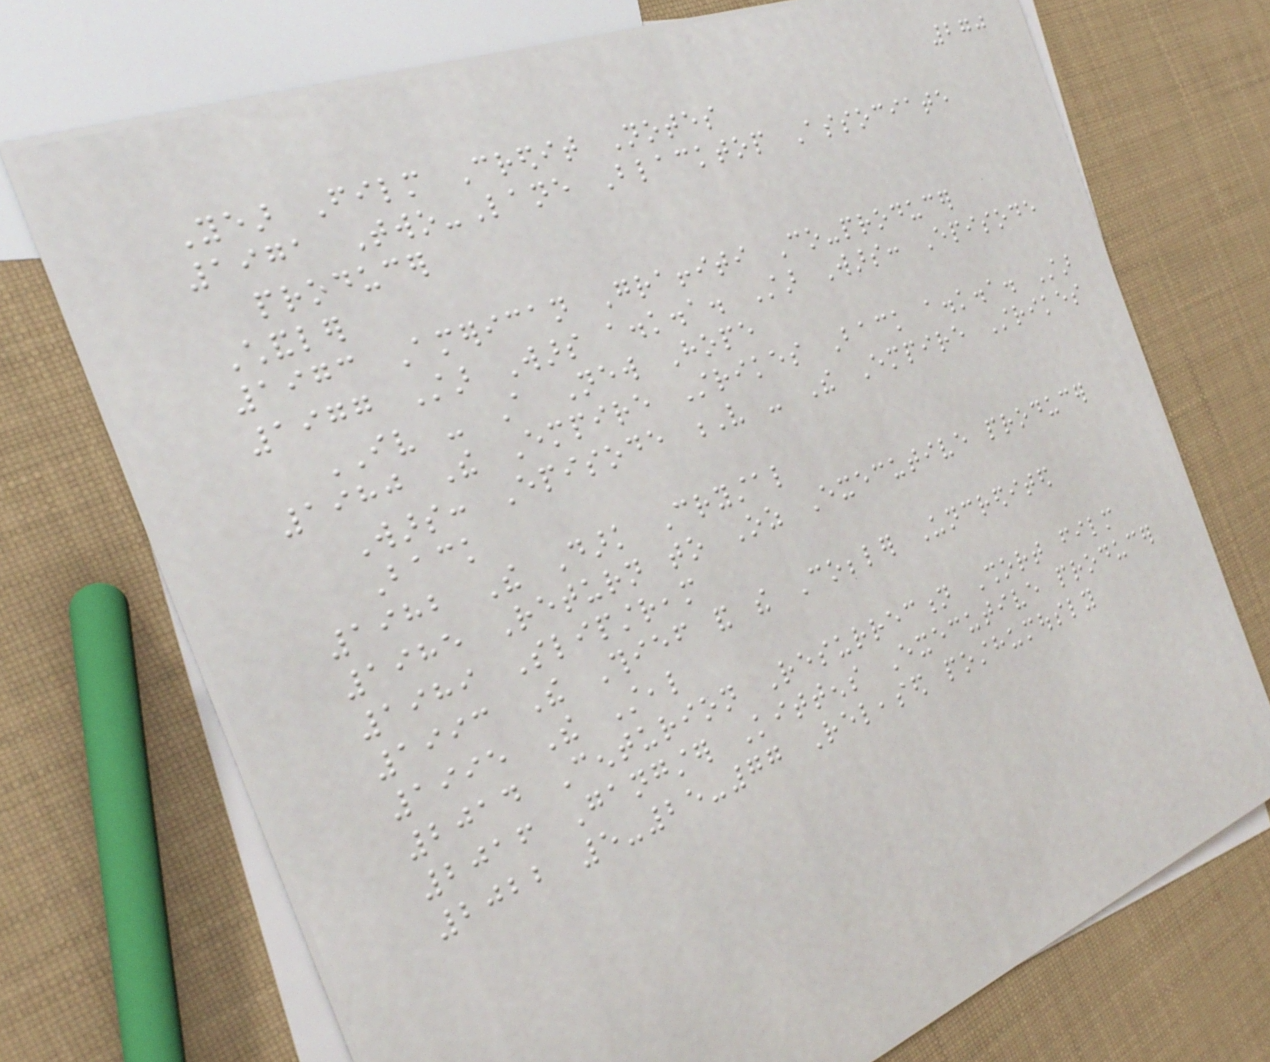270
Year Film Credit Notes
1971 Two-Lane Blacktop Associate
producer
Chandler
1973 American Graffiti Co-producer
1977 Star Wars a.k.a. Star Wars: Episode
IV - A New Hope
1980 The Empire Strikes Back a.k.a. Star
Wars: Episode V - The Empire Strikes
Back
1982 The Dark Crystal
1985 Return to Oz Executive producer
1989 Slipstream
1993 The Thief and the Cobbler Uncredited
1995 The Steal
2014 Centurion Resurrection Short film
2016 Gangster Kittens Executive producer
2022 5-25-77 Released posthumously
